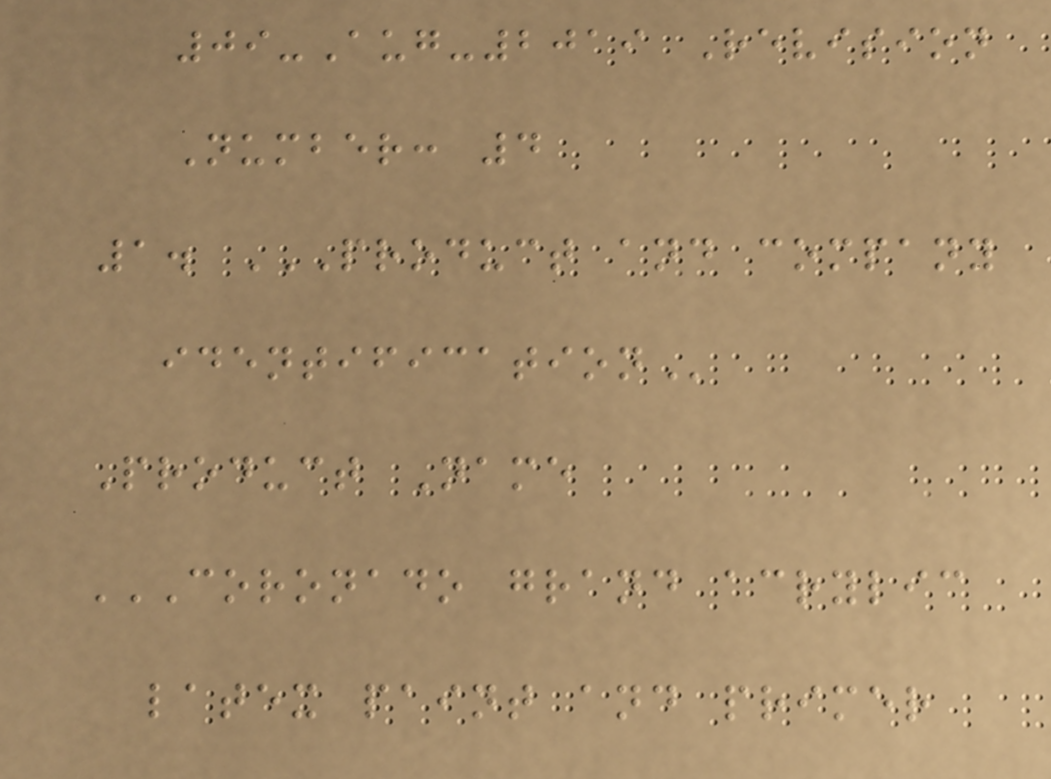09-Aug-2019 Revision
Number: 4
1. PRODUCT AND COMPANY
IDENTIFICATION
Product Name
CORONADO GRAND ACRYLIC
LATEX PAINT AND PRIMER
